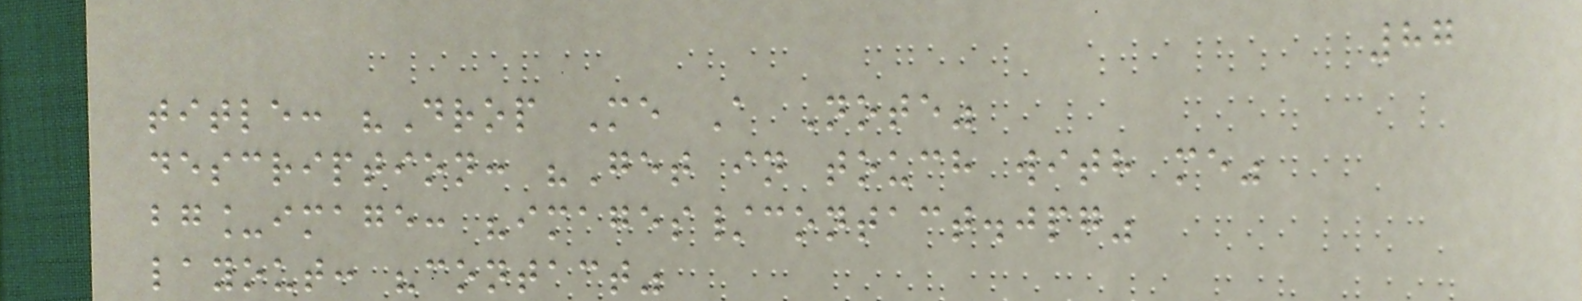87
title: "Drop Me A Note"
description: "Get in touch with me"
bg_image: "images/contact.jpg"
layout: "contact"
